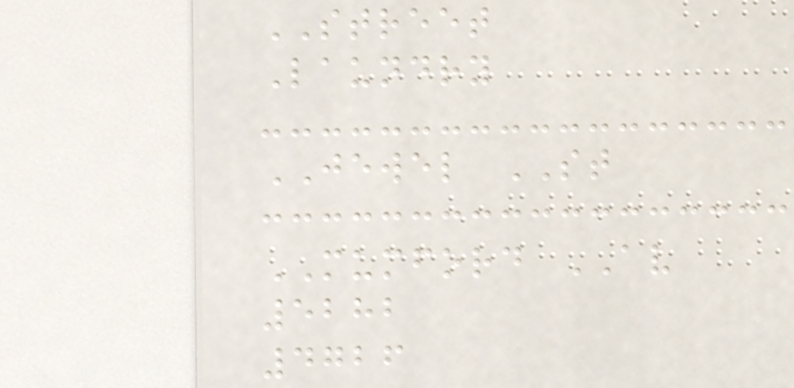STREET
Laundry
JEWEL ST
MUMFORD AV
5282
4726
